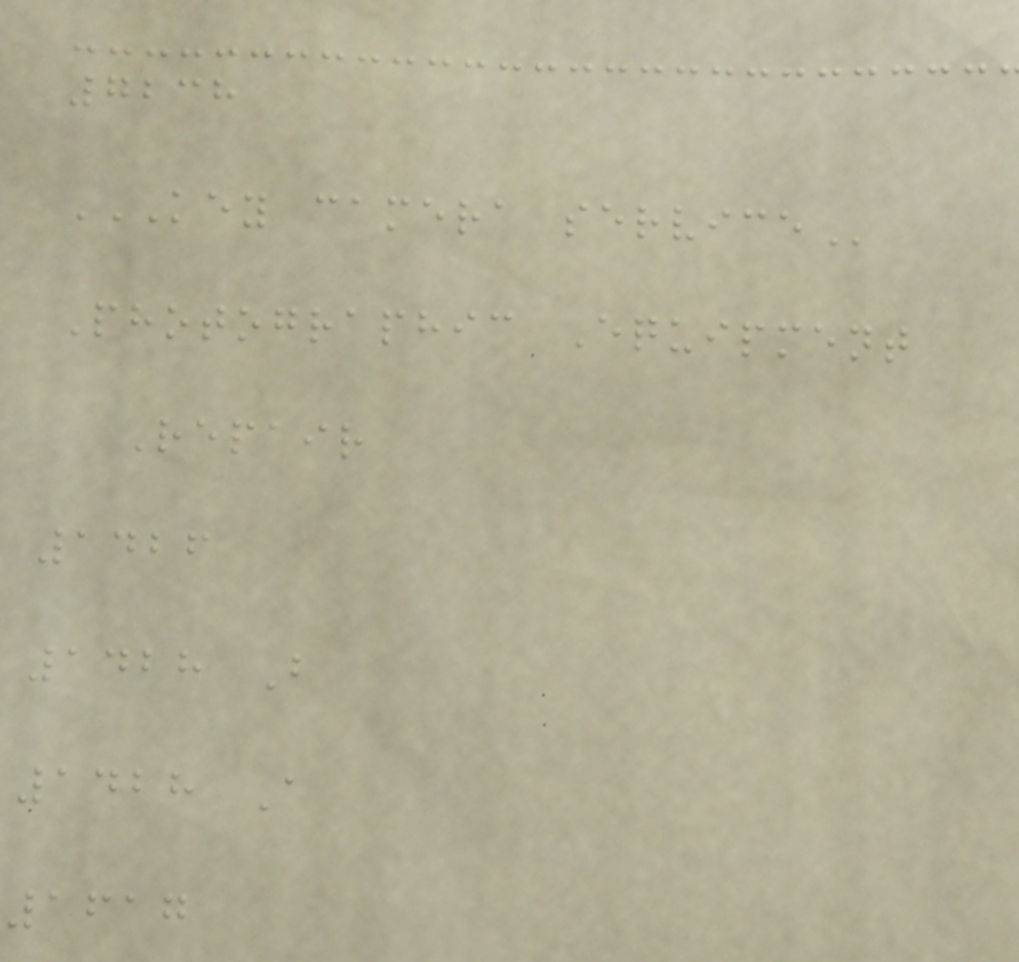7238
KEY CAMERA SERVICE
Photographic Equipment
Repair
1426
1428 B
1428 A
1617
